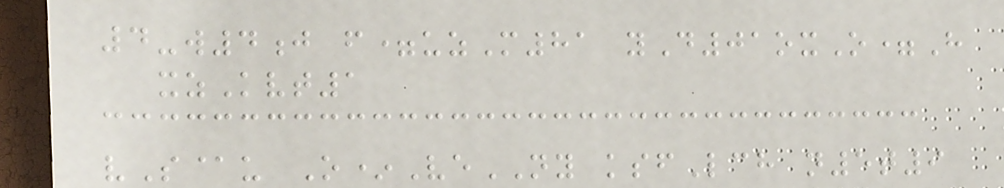4-w4j f=uzM81 yD01oxO=H
xzKvt1
vS@u O*VeNY ksfLch n5t9
